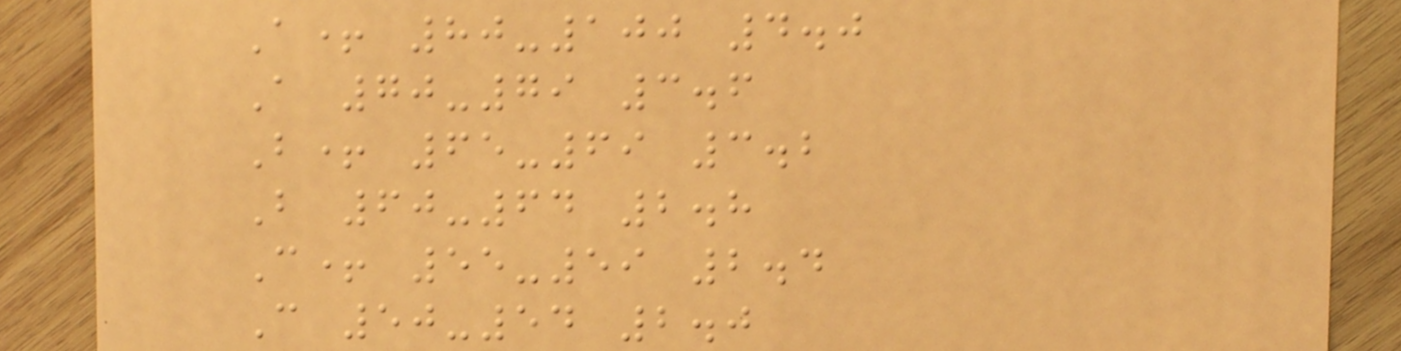A+ 80-100 4.0
A 70-79 3.6
B+ 65-69 3.2
B 60-64 2.8
C+ 55-59 2.4
C 50-54 2.0
